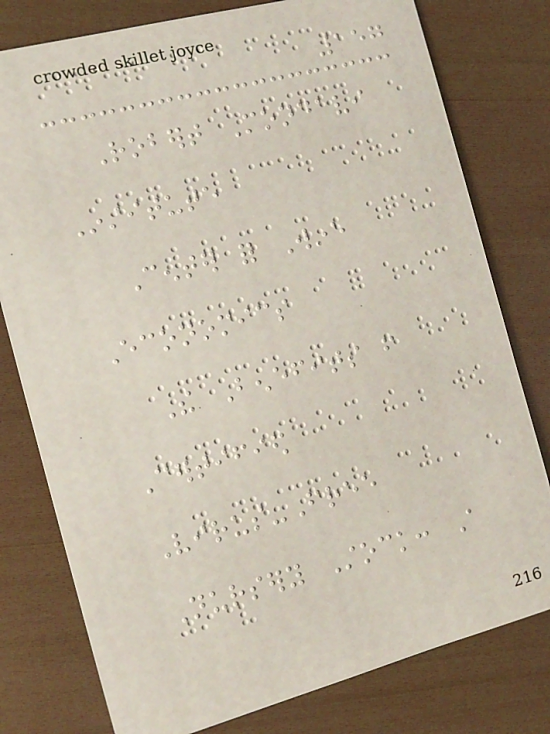157
Robert Mondavi
Institute
Center for Wine
Economics
The Benefits from
Certified
Virus-Free
Nursery Stock: A
